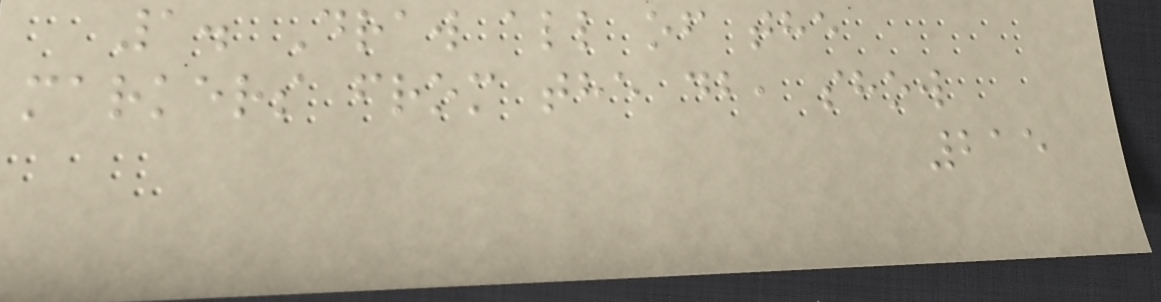1. Draw all of the
markers from the db, show
215
